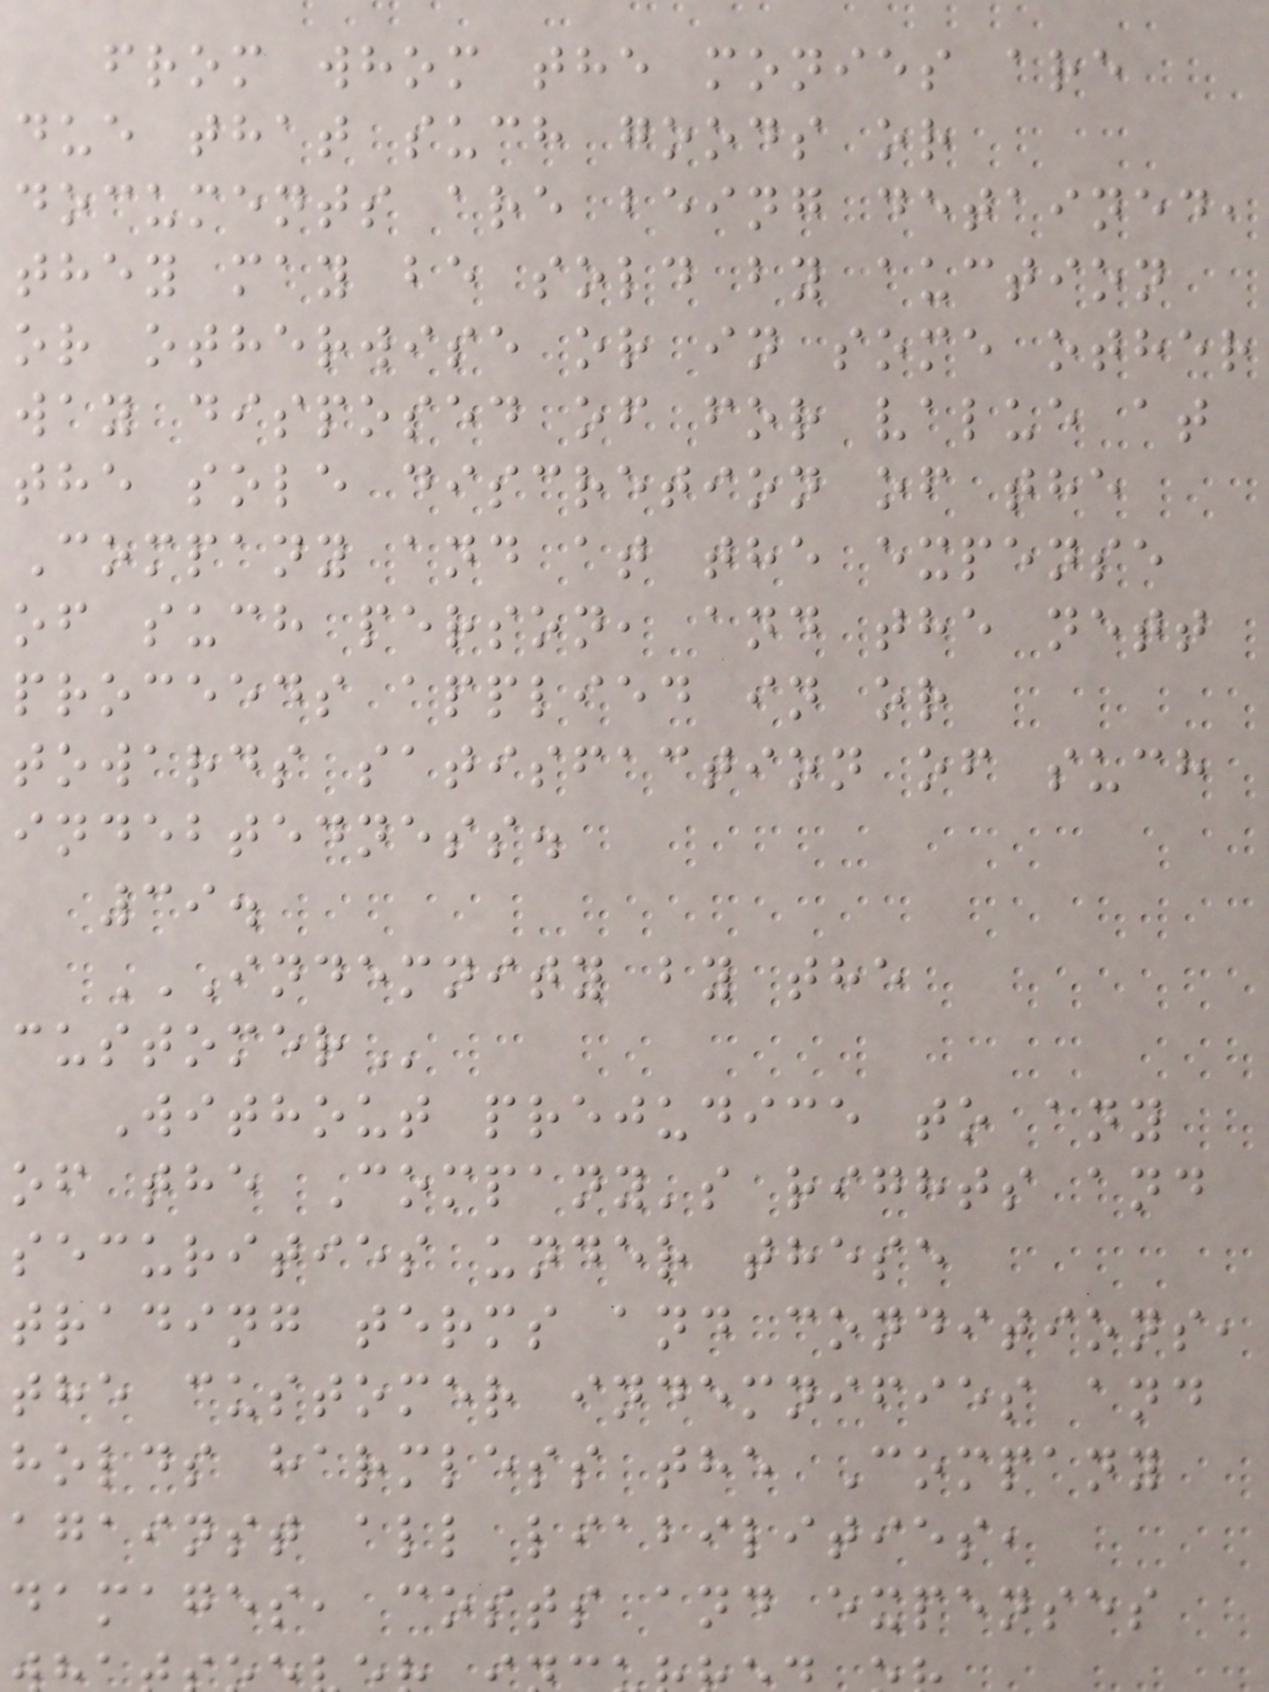from whom the monies are
due that such goods or
documents are being detained,
they may be sold by auction
or otherwise or in some other
way disposed of for value at
the sole discretion of the
Company and at the expense
of such person, and the nett
proceeds applied in or
towards satisfaction of such
indebtedness.
39.
INDEMNITY BY THE
Without prejudice to any
of the Company's rights and
securities under these
trading terms and conditions,
the customer indemnifies and
holds harmless the Company
against all liabilities,
damages, costs and expenses
